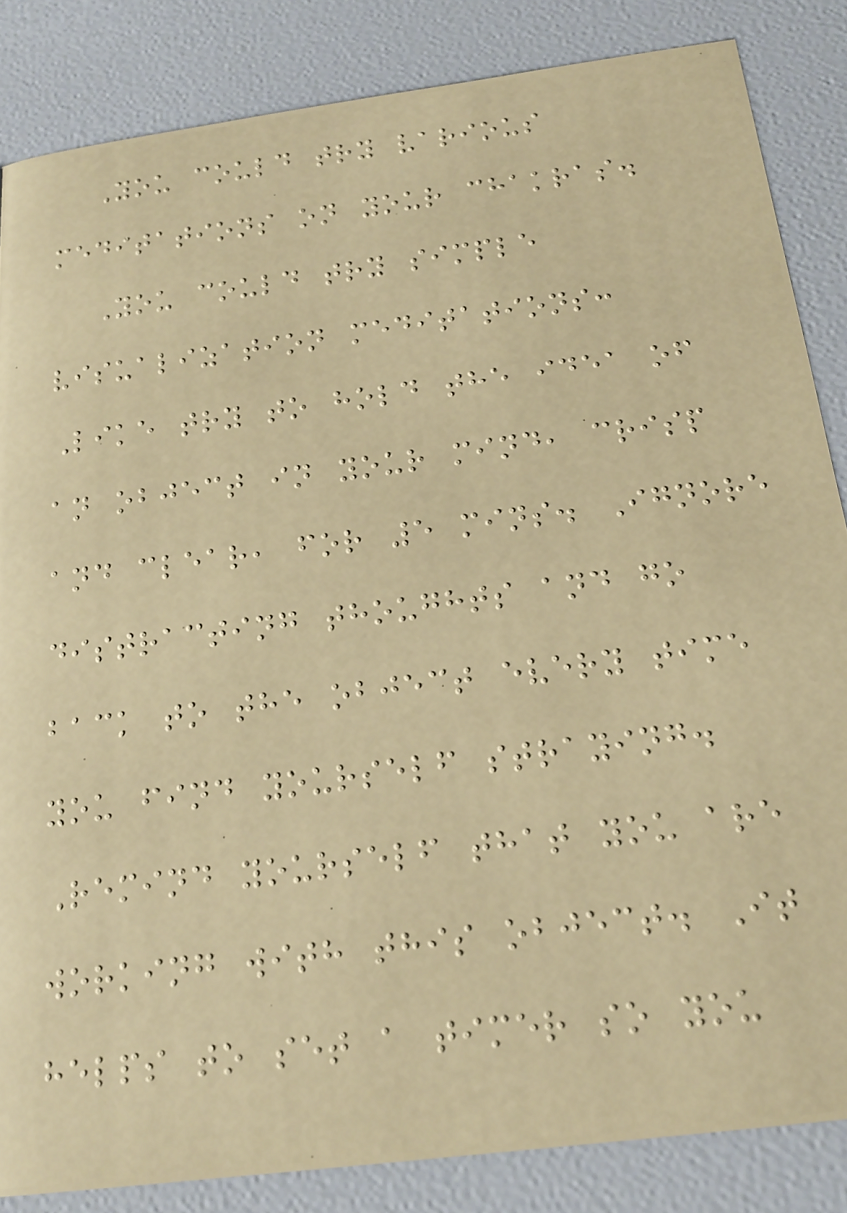You could try various
meditations on your chakras.
You could try simple
visualization meditations:
Like try to hold the idea of
an object in your mind, crisp
and clear, for 5 mins. Ignore
distracting thoughts and go
back to the object every time
you find yourself straying.
Remind yourself that you are
working with this object. It
helps to set a timer so you
